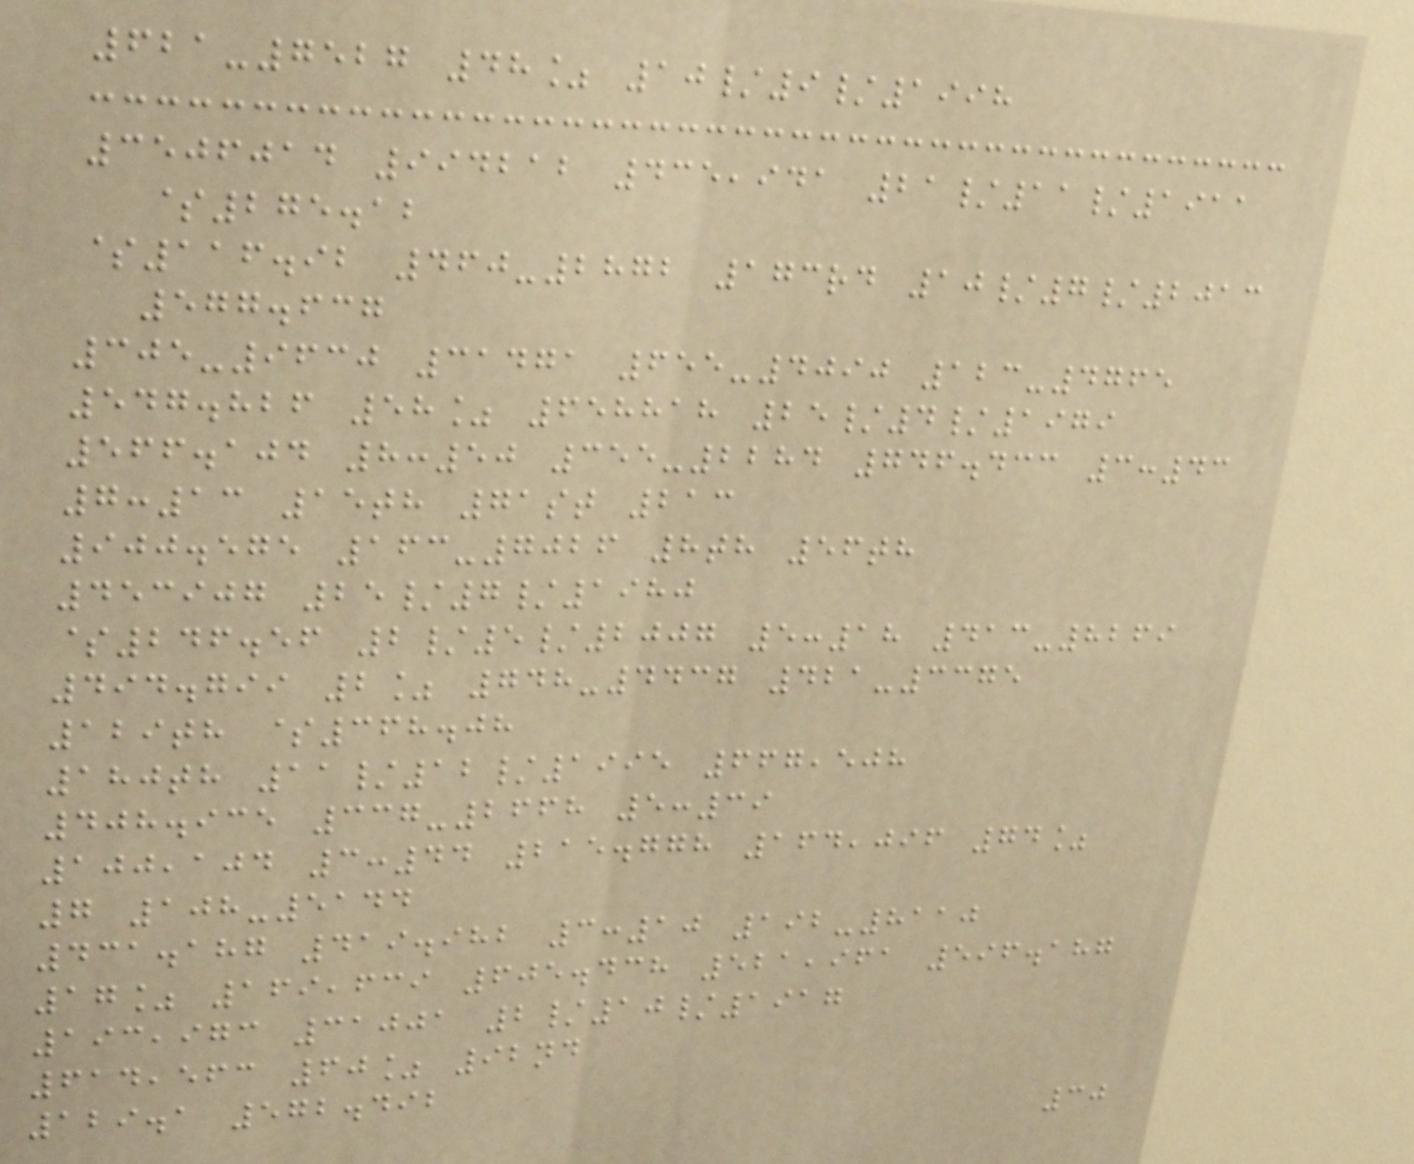621-7527 48% 10/9/1998
3506014 994212 435,941 21/11/1911
$275.12
$116.92 460-2872 173rd 10/7/2013
577.637
305-9630 31471 655-4090 123-4765
547.826 58% 658818 25/4/1979
566.104 8:50 355-2284 746.433 3:43
7:13 15th 71st 213
900.575 163-7026 8th 56th
453907 25/7/1980
$246.56 2/5/2007 5:18 413-8269
494.799 2% 748-4437 421-3375
129th $368.08
180th 11/12/1995 667,508
408.935 337-2668 5:39
100,104 3:44 215.778 164,096 74%
7 108-5144
431.187 419.982 3:10 192-8110
17% 169,639 605.438 521,961 596.187
193,973 31001 2/10/1917
614,563 60% 92nd
129.1 572.492
30
